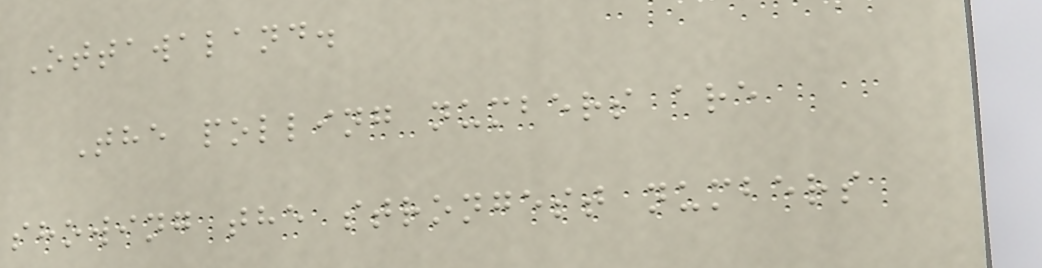Ottawaland.
The polling numbers are
showing the strongest numbers
